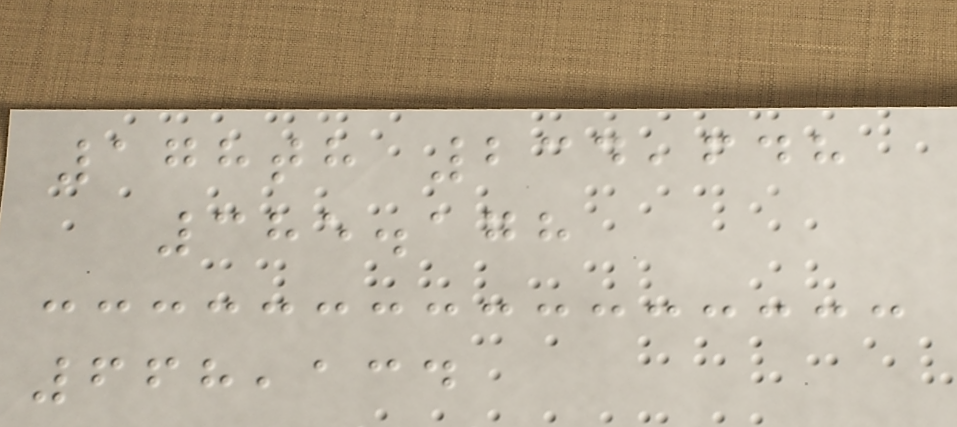178th 234,648
385.178
668,134
